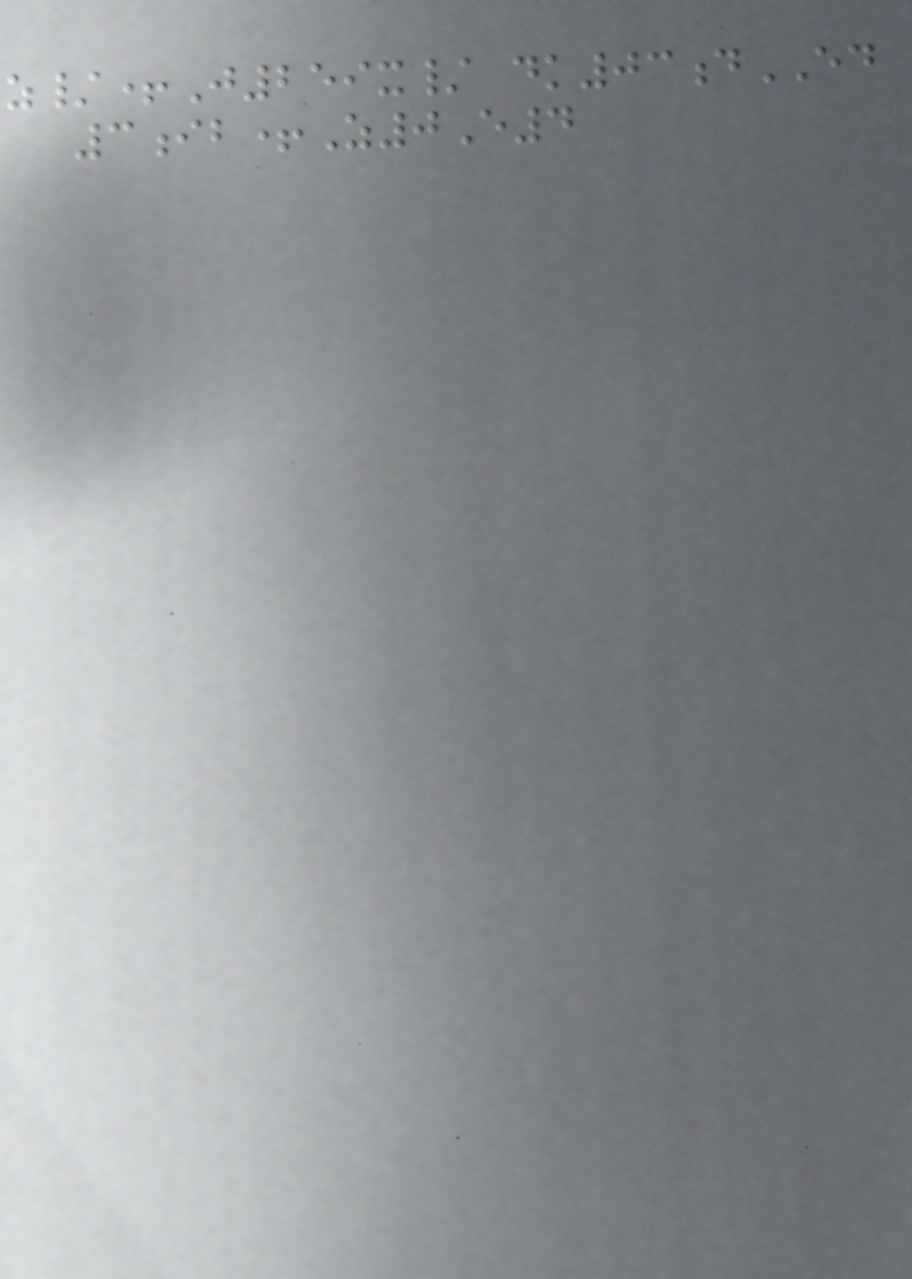z/+J259x/ dk03dED
3ib+Z0E4
